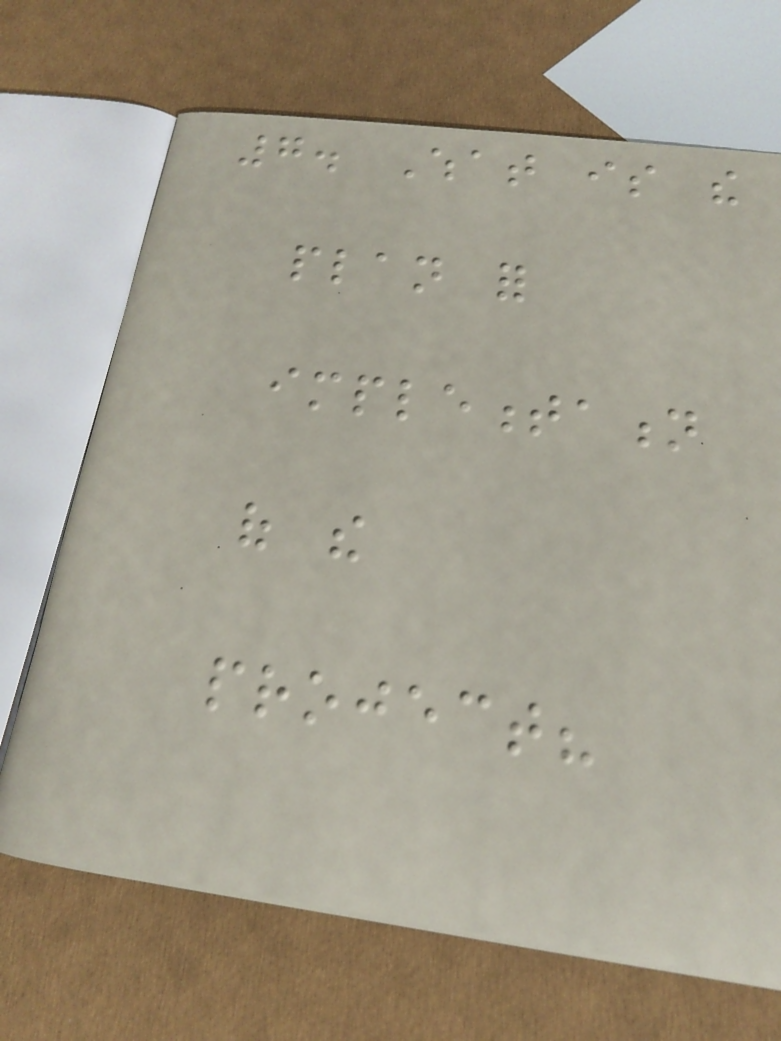7. What is the
plan for
implementation
of the
project?
